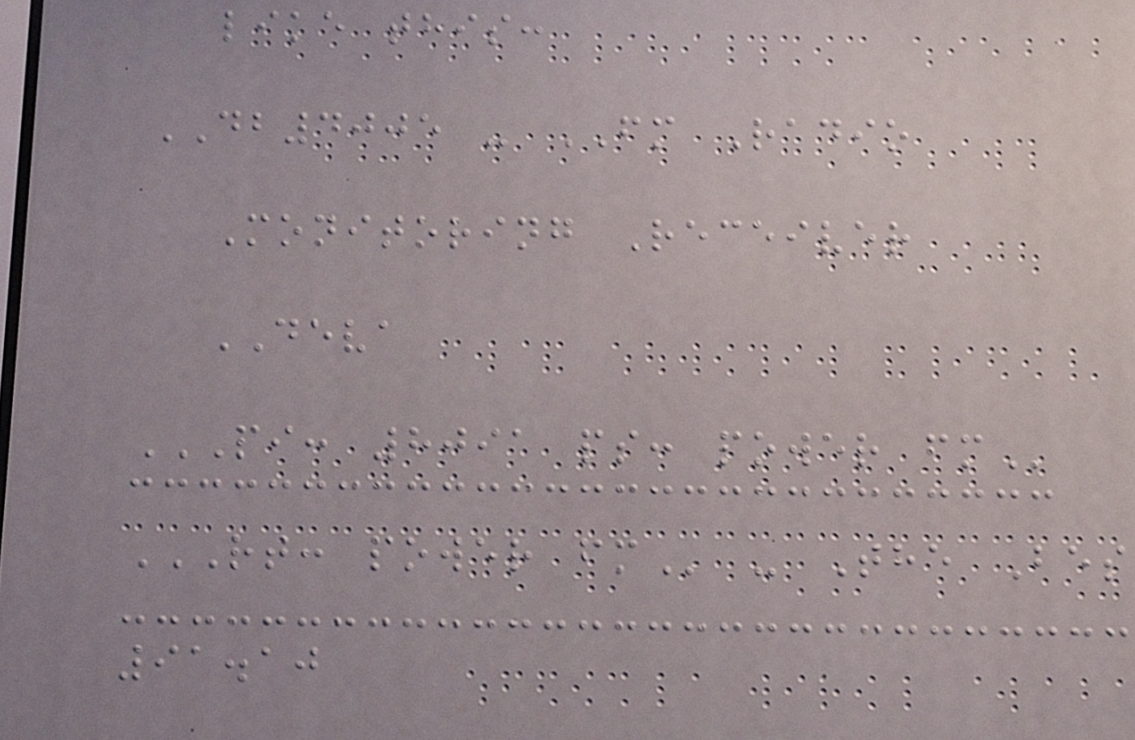like this:
DB4005 - FM Radio
Monitoring Receiver
DEVA
PI: 8091 PS: POWER FM
RT: POWER FM - The Bes
91.10
